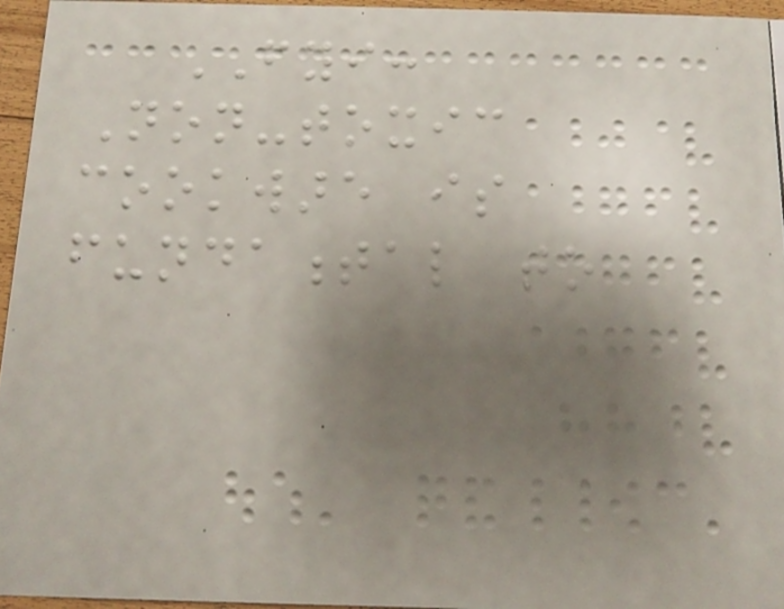FYI:
Non-toxic
cookware is
fundamental to
